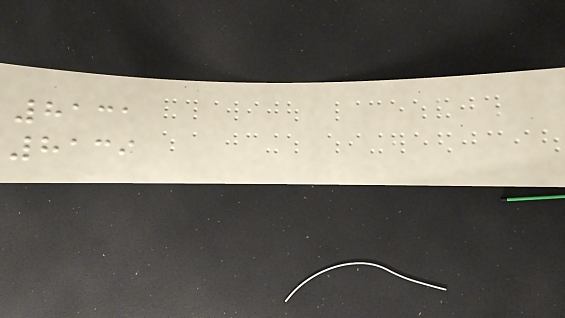8131
8139
